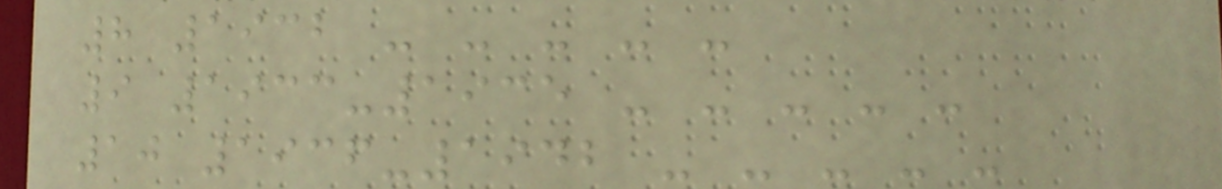8 1932 - - - - -
9 1933-1935 - - - - -
10 1936-1942 - - - - -
